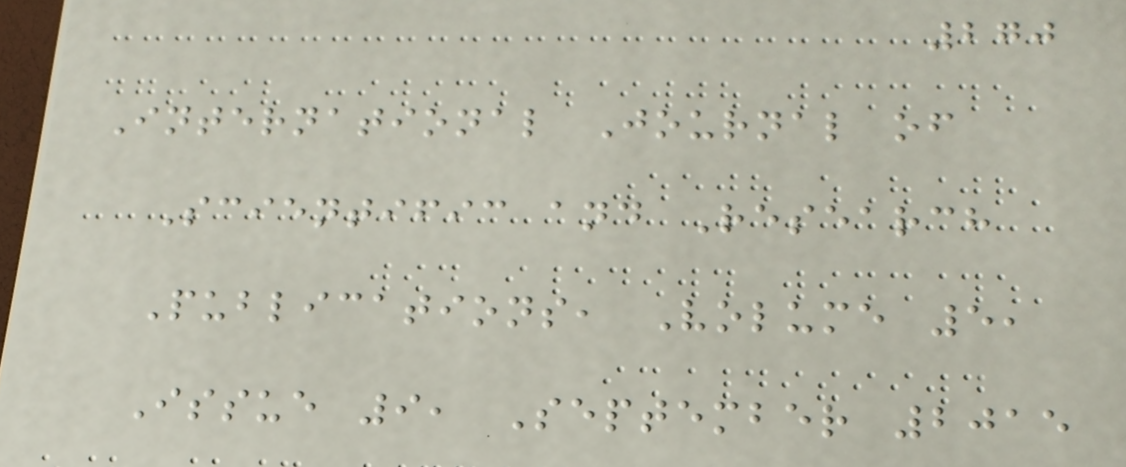270
International Journal of
Scientific and Research
Publications, Volume 5,
Issue 9, September 2015
